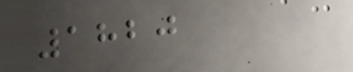1820
